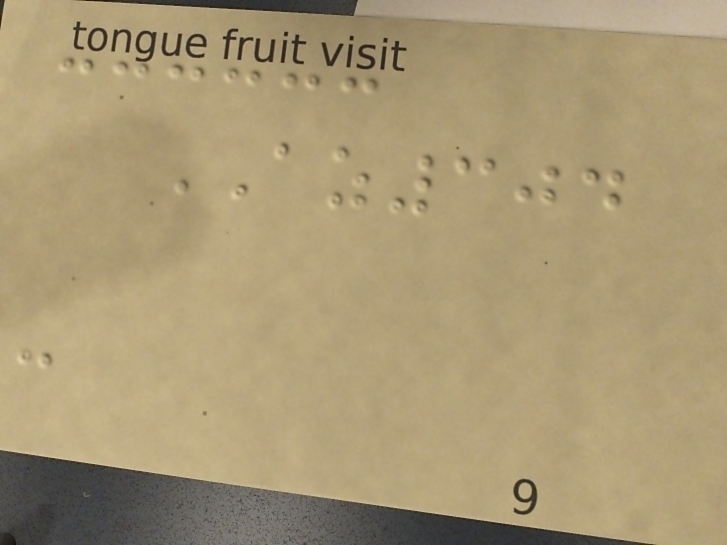AZ304
-
